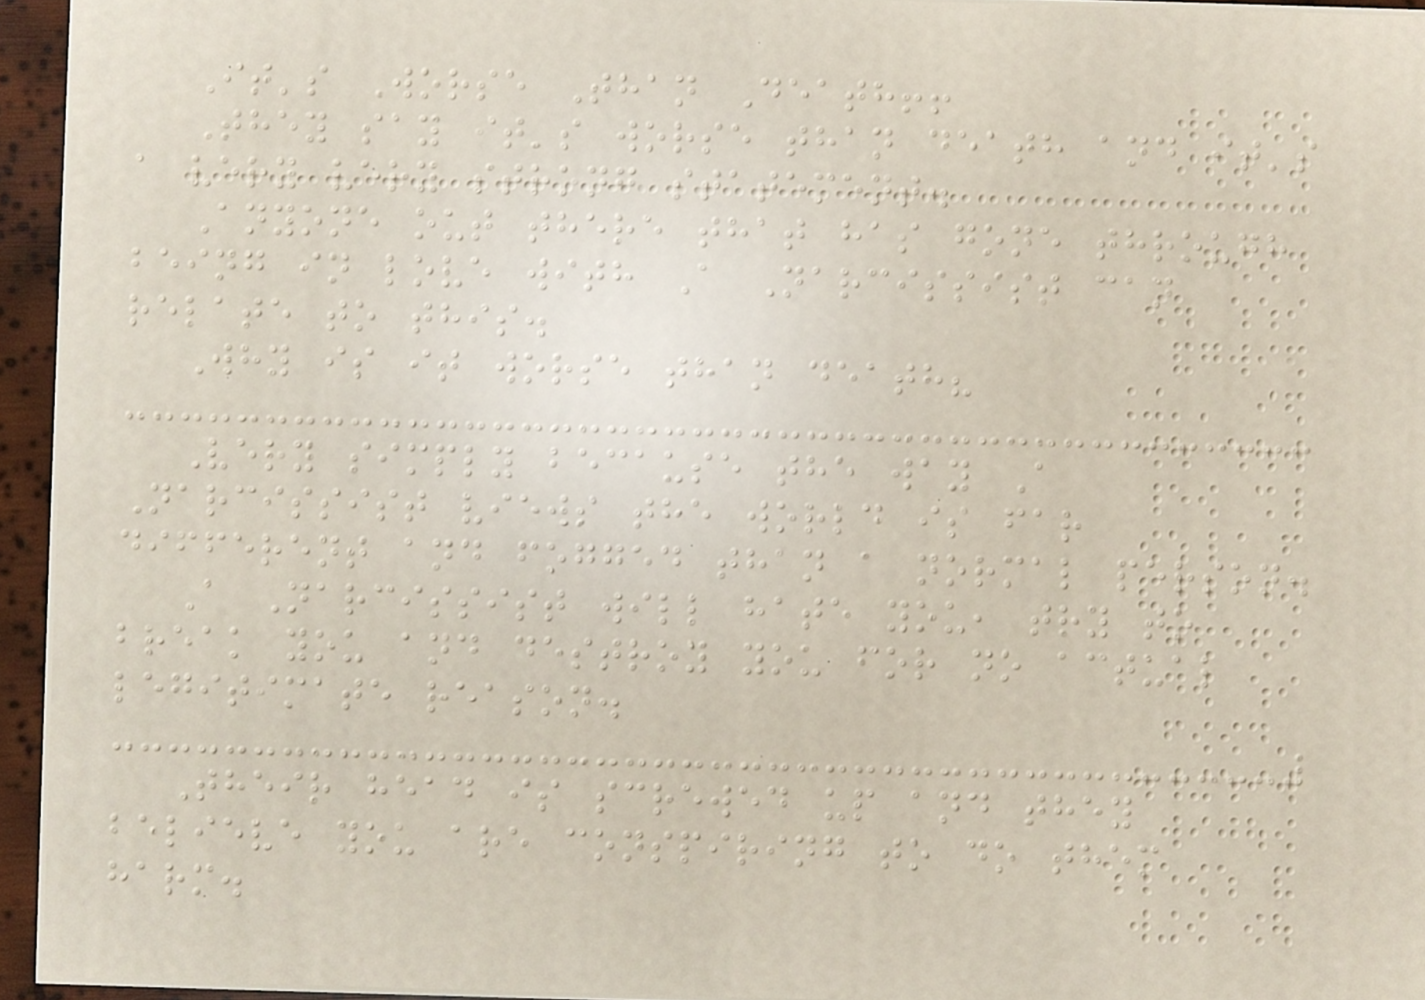It's Worse Than Death!!
They say it's worse than death and it's
a very very strong statement.
Anyone out there that has gone through
being in love with A Narcissist can
relate to this.
Why is it worse than death?
Very simply because the way A
Narcissist views the world is far
different and fogged than a normal person.
A Narcissist will hate you, try to
break you and destroy you for no actual
legitimate reason.
Their head is screwed up and they
believe you are conspiring to do them
harm.
